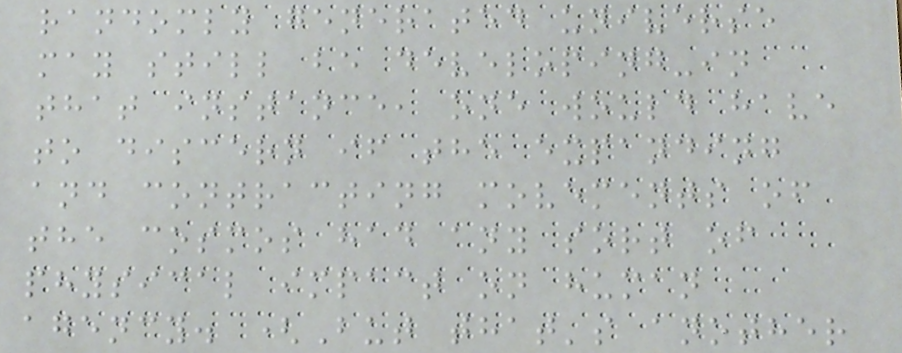randomly generated universe
may still be developing-in
that instance, one would have
to discern if the expanding
and contracting movements of
the cosmos had any sort of
physical impact on human
agency. (But that's another
